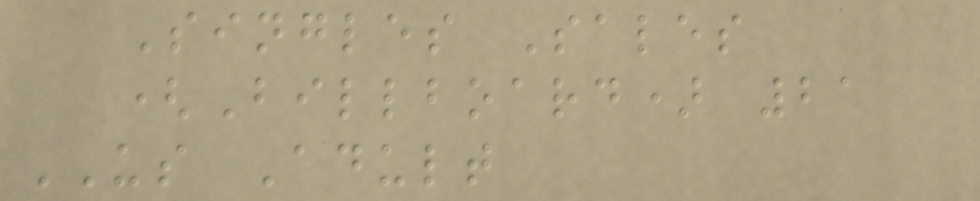Singles Sales
(Billboard) 21
US Adult
